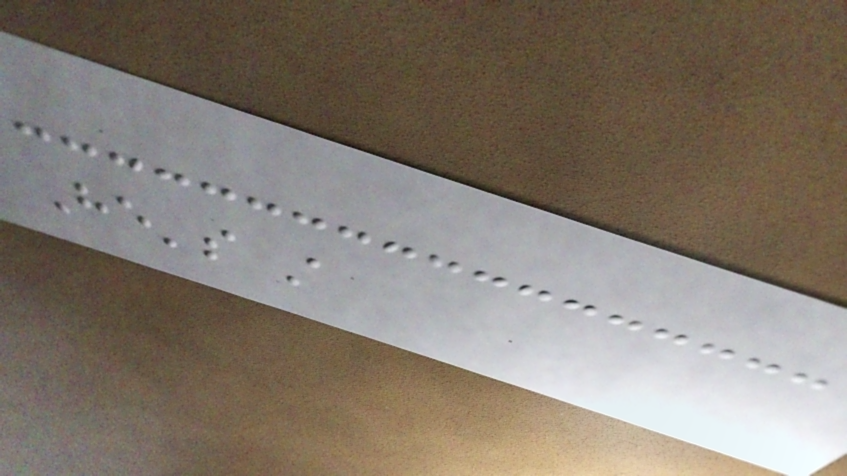He's still
